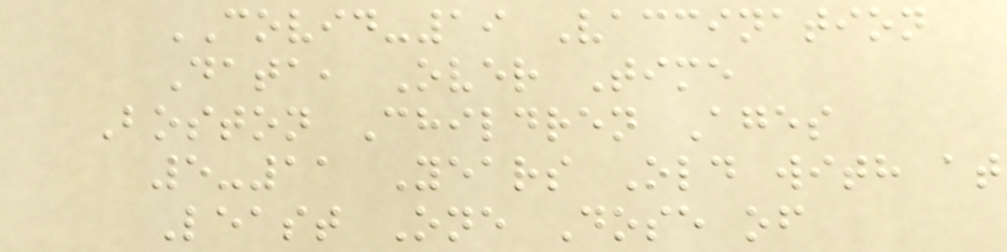COVID-19 Vaccination
Data, Over Time
Boston Children Ages
5-11 Years Old with at
Least One Dose of
